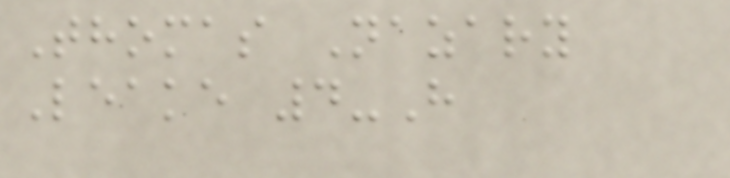Thomas Nazary
Leake 4-H
